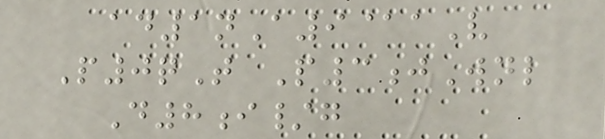ad1nA9@aV
P0qT P3jWnl
D8i/g
